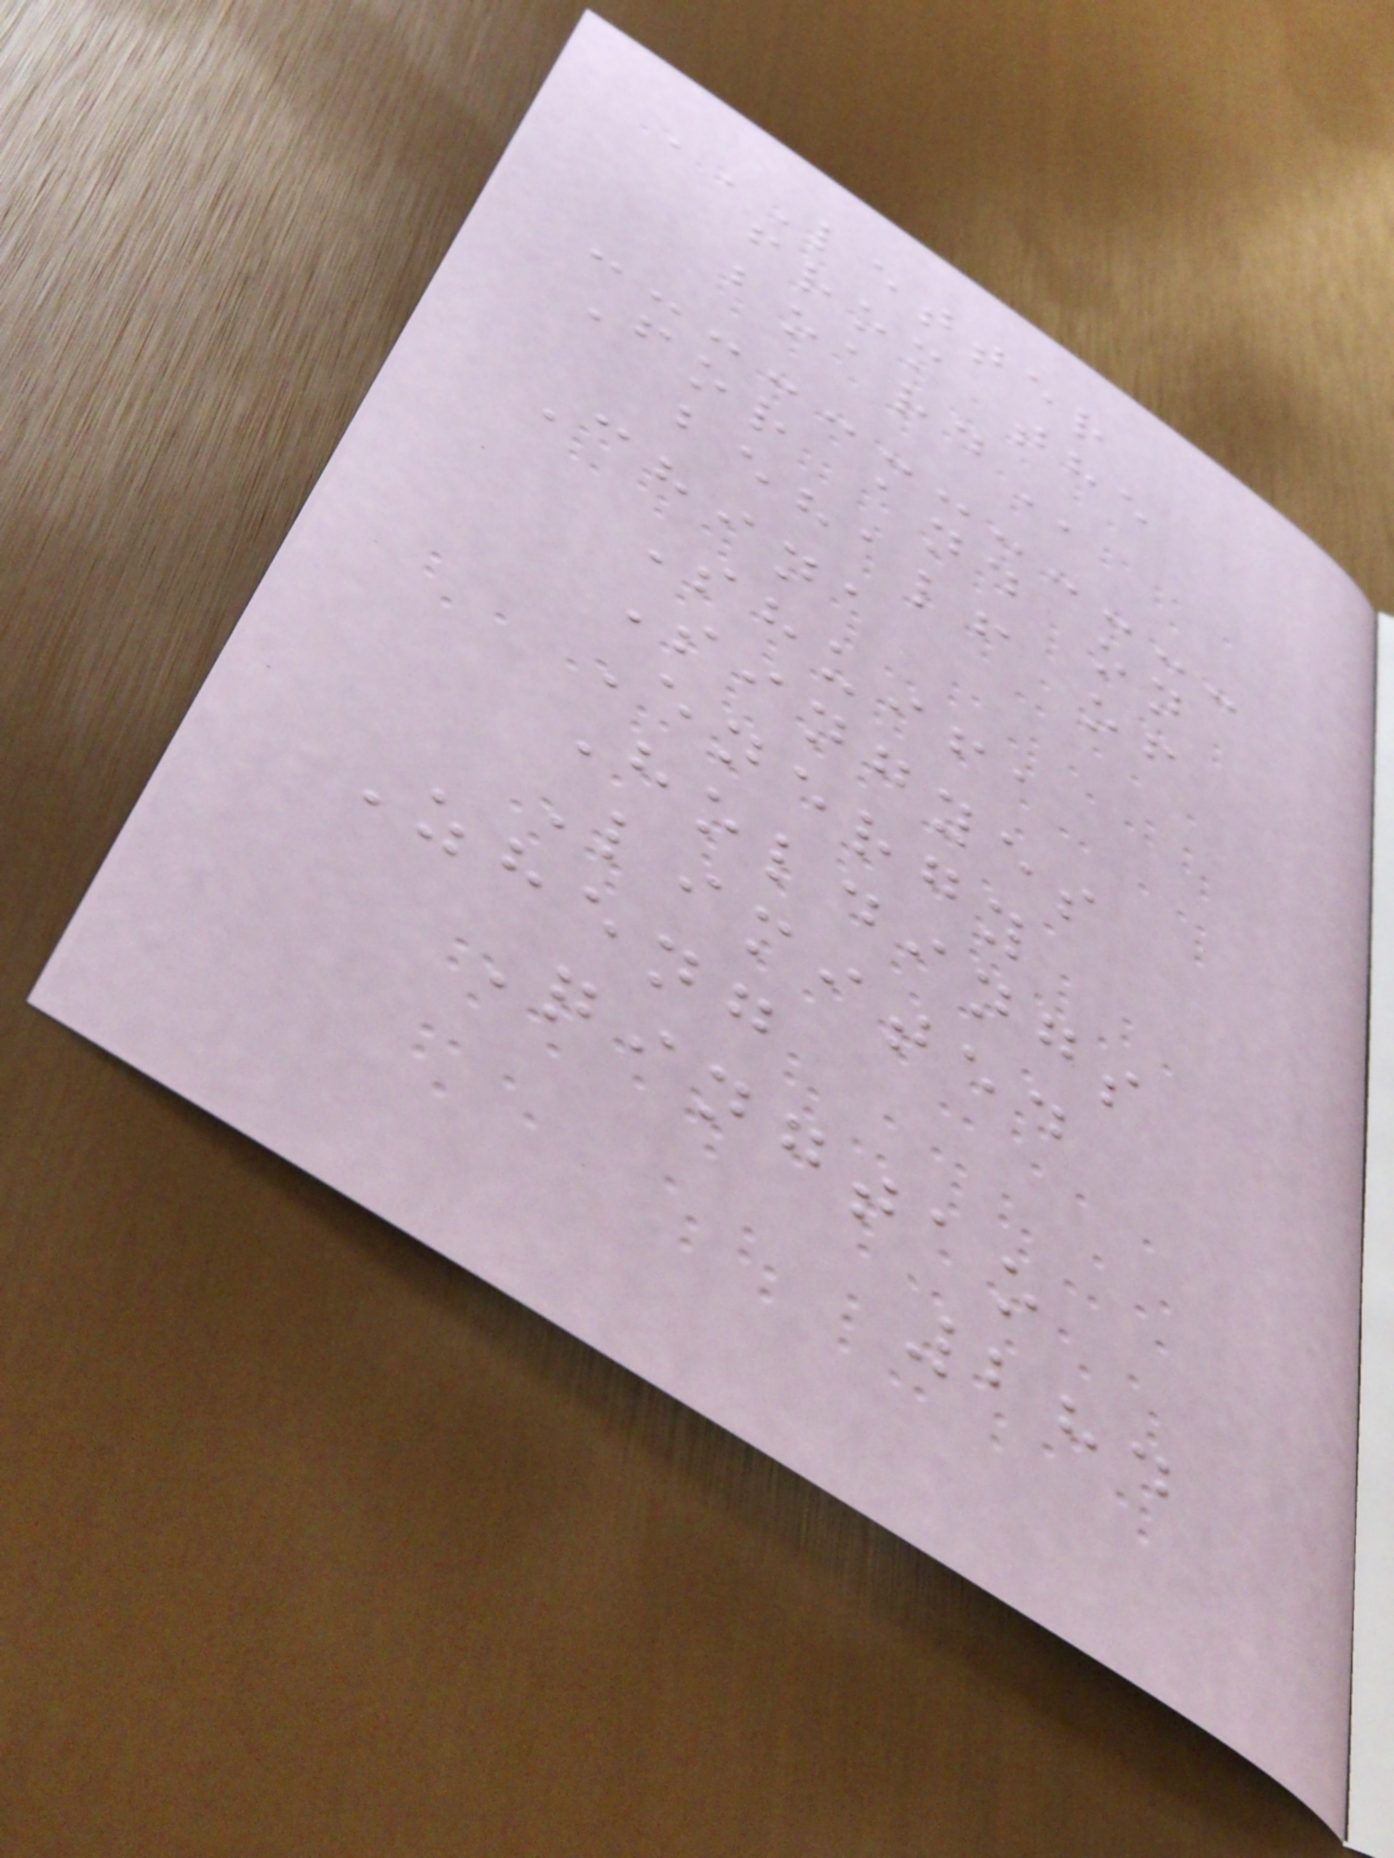LETTER
FROM THE
BOARD
For and on
behalf of
China
Shuifa
Singyes
Energy
Holdings
Limited
Zheng
Qingtao
284
